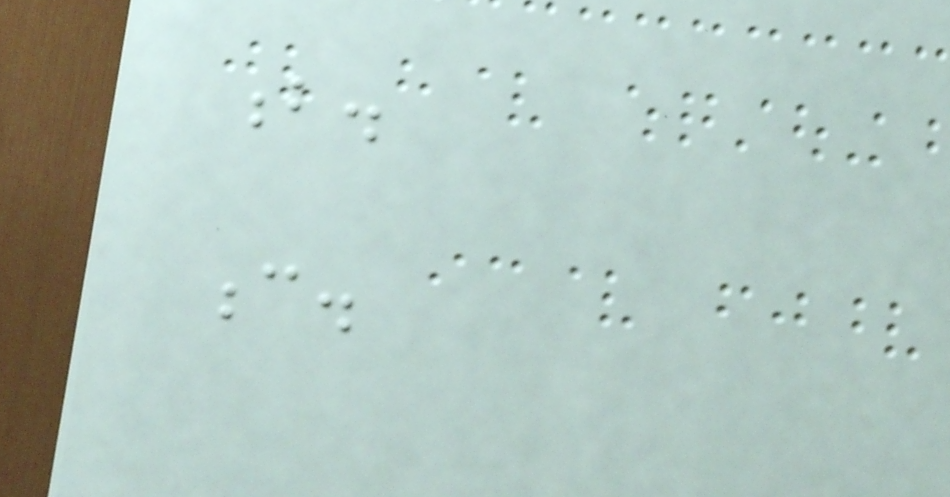b.
c.
